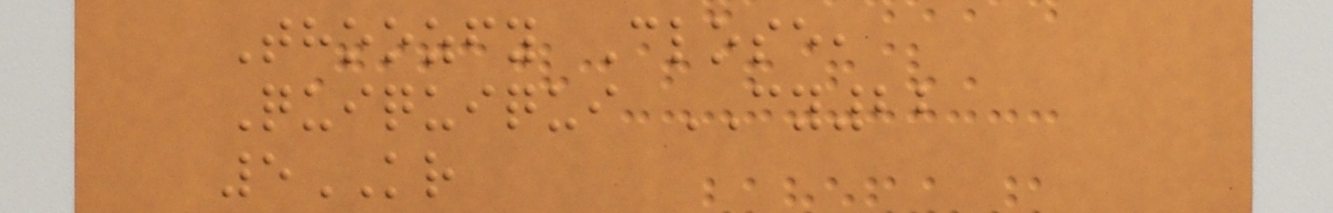Thoozfy Close,
Quiquiqui CY22
5KR
